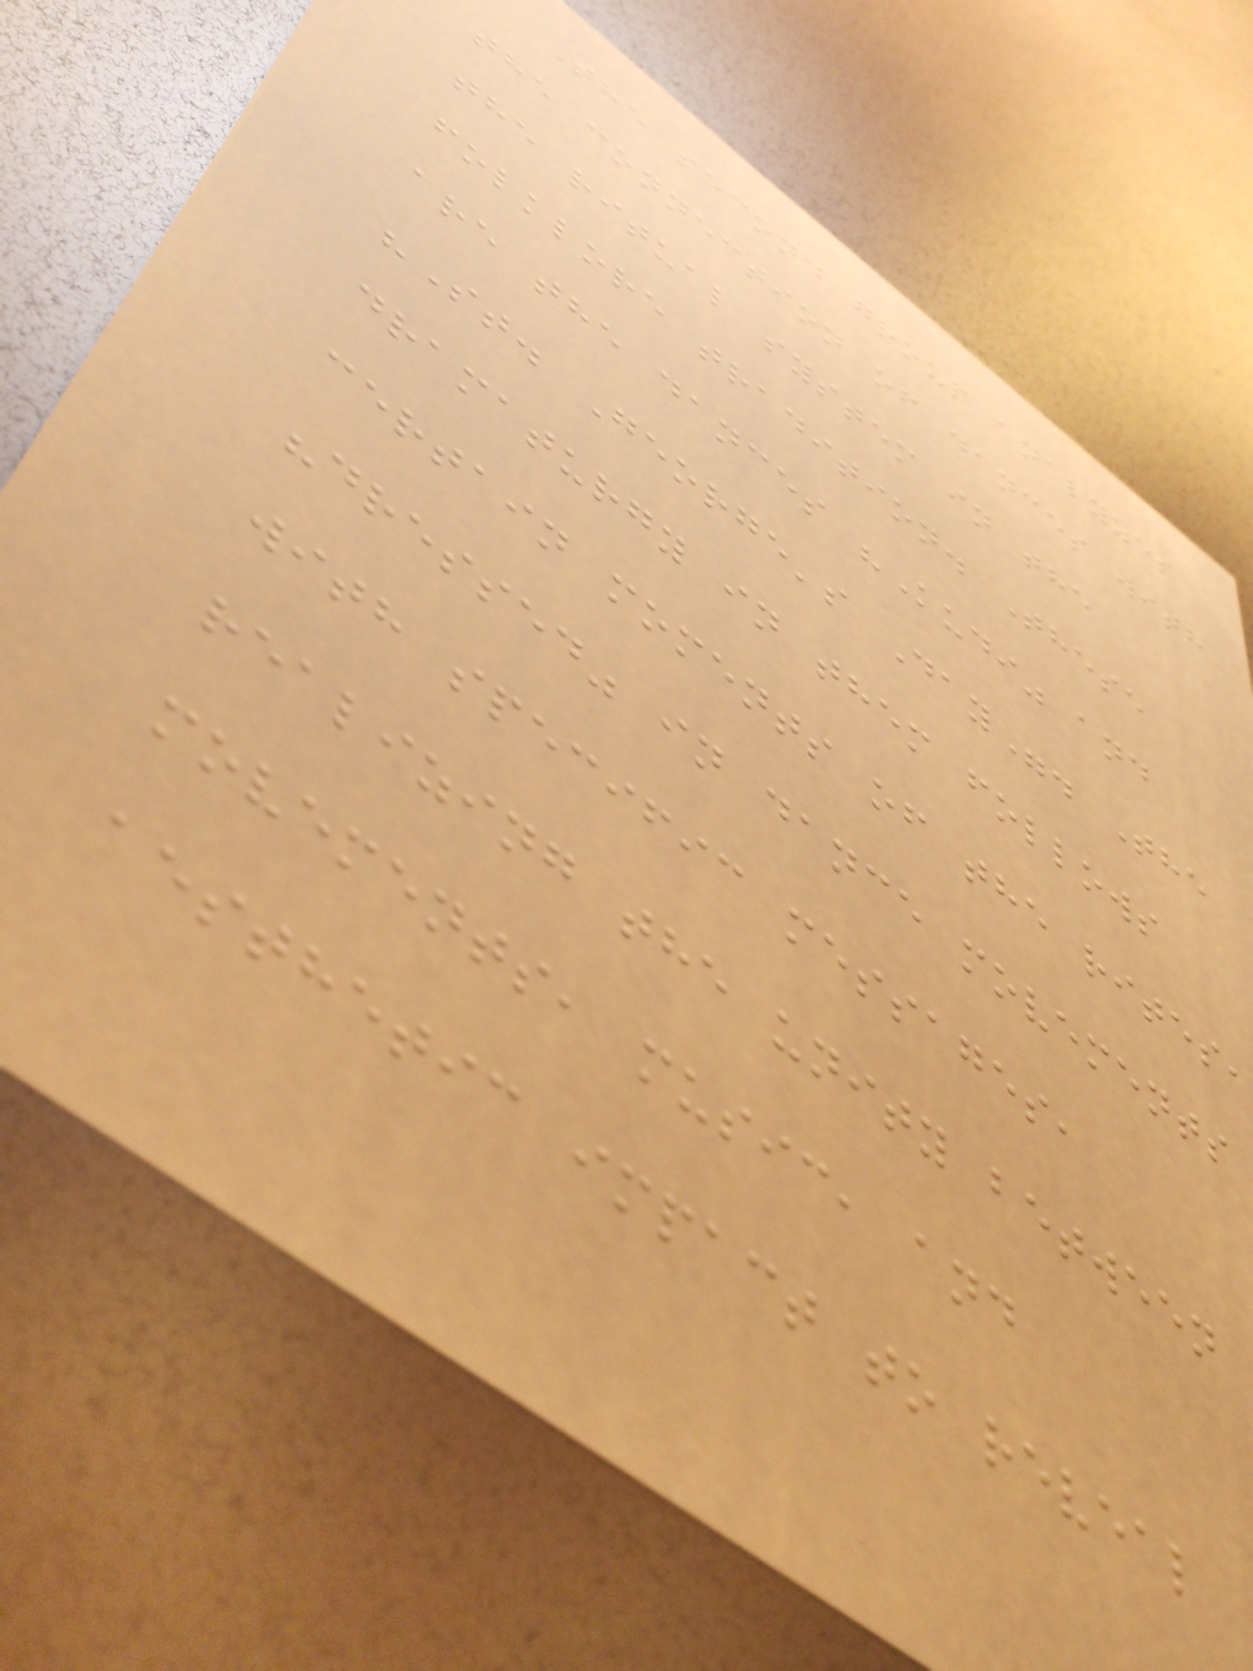The second group analyzes
the connection of dances with
the ritual system in the
folklore tradition. These
are the dances "Kudi" and
"St. George's Day". The
dramaturgy in them follows
certain moments of the rites,
"dressed" in dance movements
with specific messages,
realizing the unity between
movements, music, and
aesthetic impact to reveal
